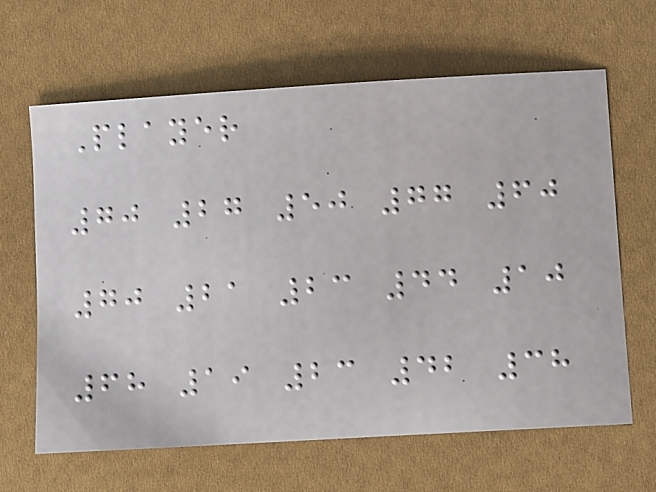Player
70 27 50 77 60
70 21 23 44 10
68 19 23 42 38
